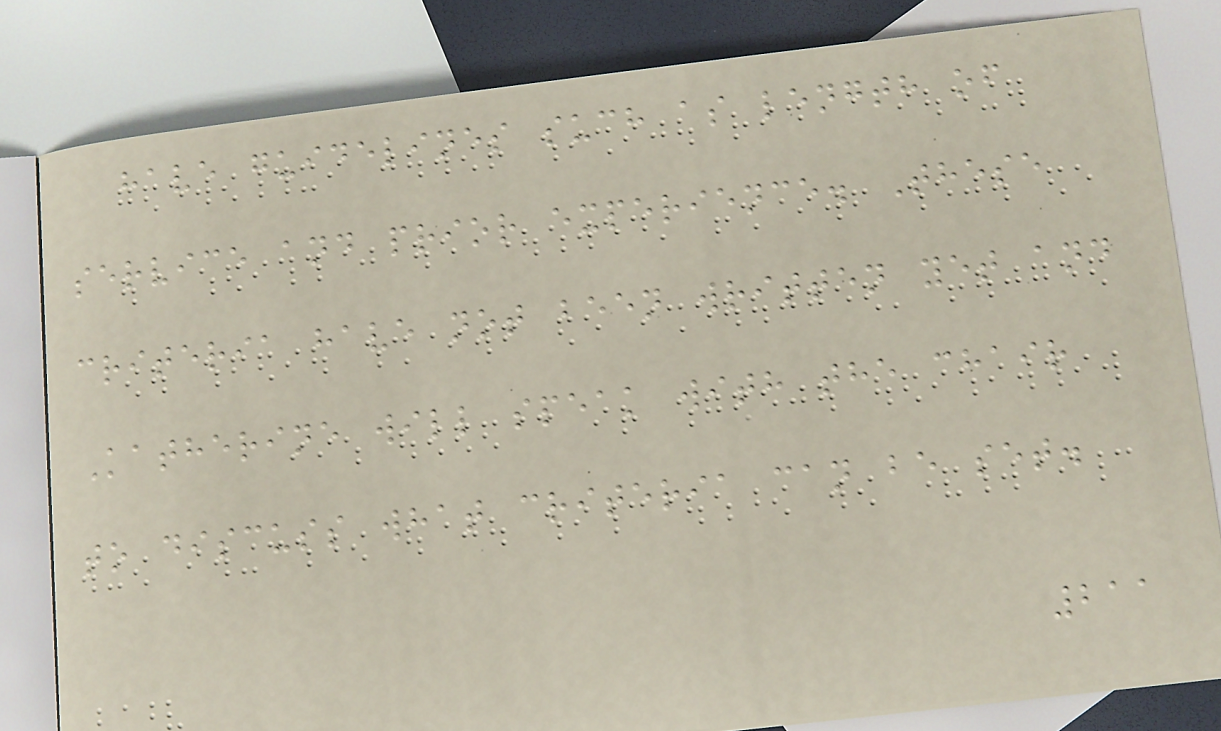have guidelines such as length of
service and prior experience. These
criteria have not been written yet and
Katherine will speak with the chair
to discuss what criteria can be set.
211
